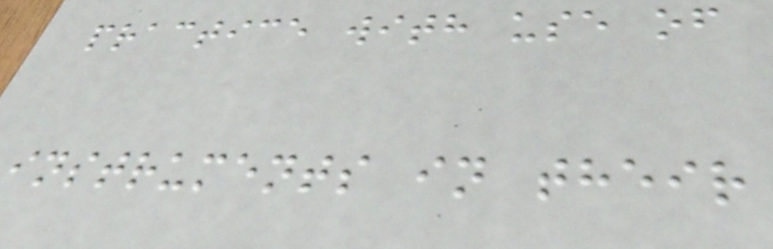practice with use of
instruments in their
